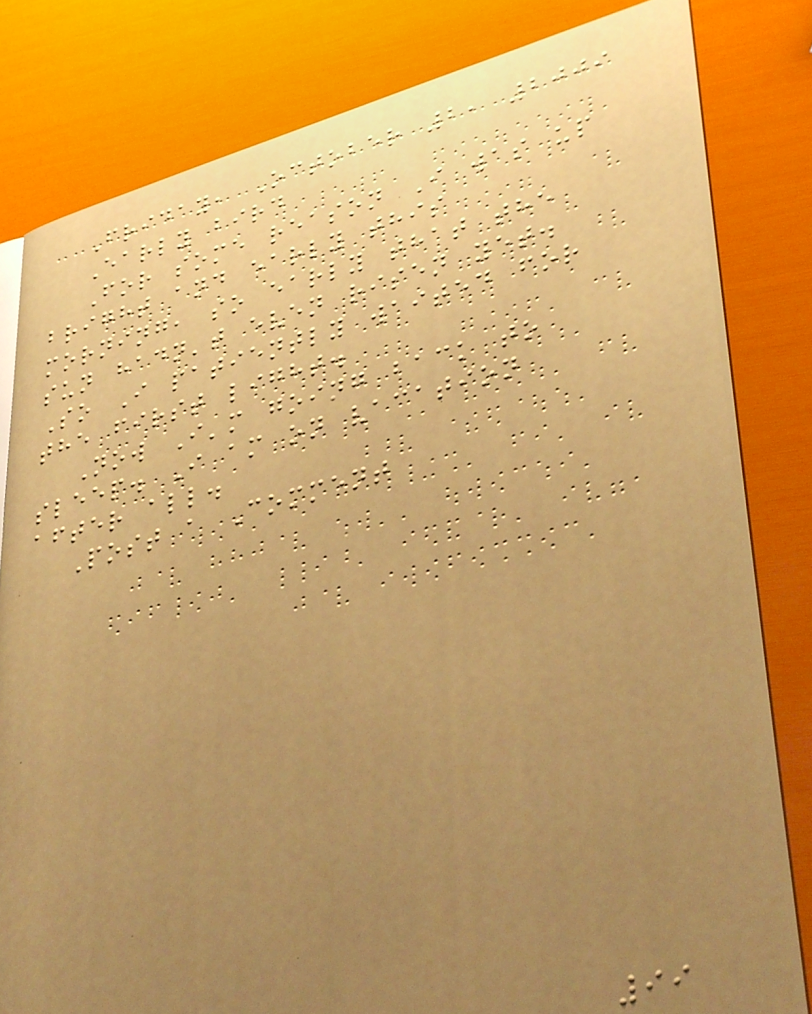Friday, October 2, 2009
Early bird
For some reason I was up
bright and early this
morning, so early that the
sun hadn't even risen yet.
So I patiently waited for
the first light.
Now I'm going back to
sleep. I am on vacation
after all.
Post a Comment
99
